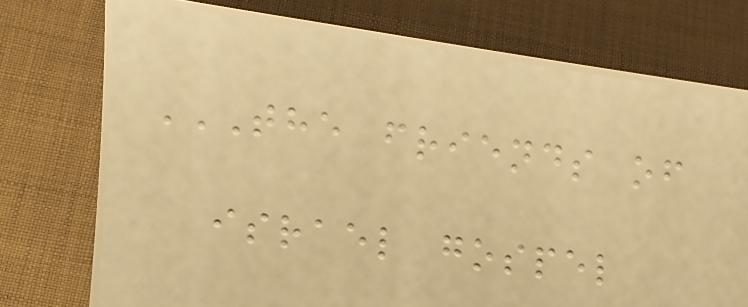THE FRIENDS OF
ISRAEL GOSPEL
